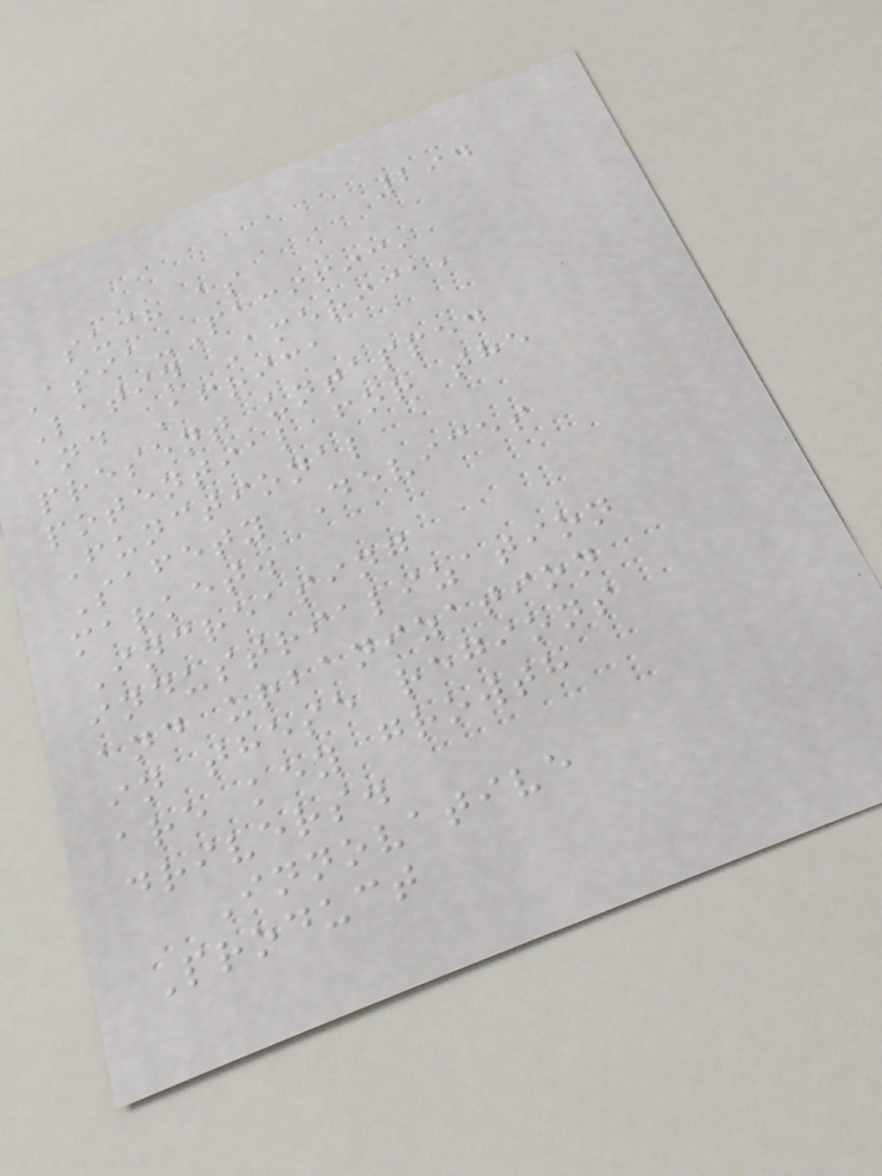294
such as
Asia-Pacific,
Latin America,
and Africa
present untapped
potential for the
Functional
Safety Devices
market.
Increasing
industrialization
and urbanization
in these regions
are key growth
drivers.
Innovative
Product
